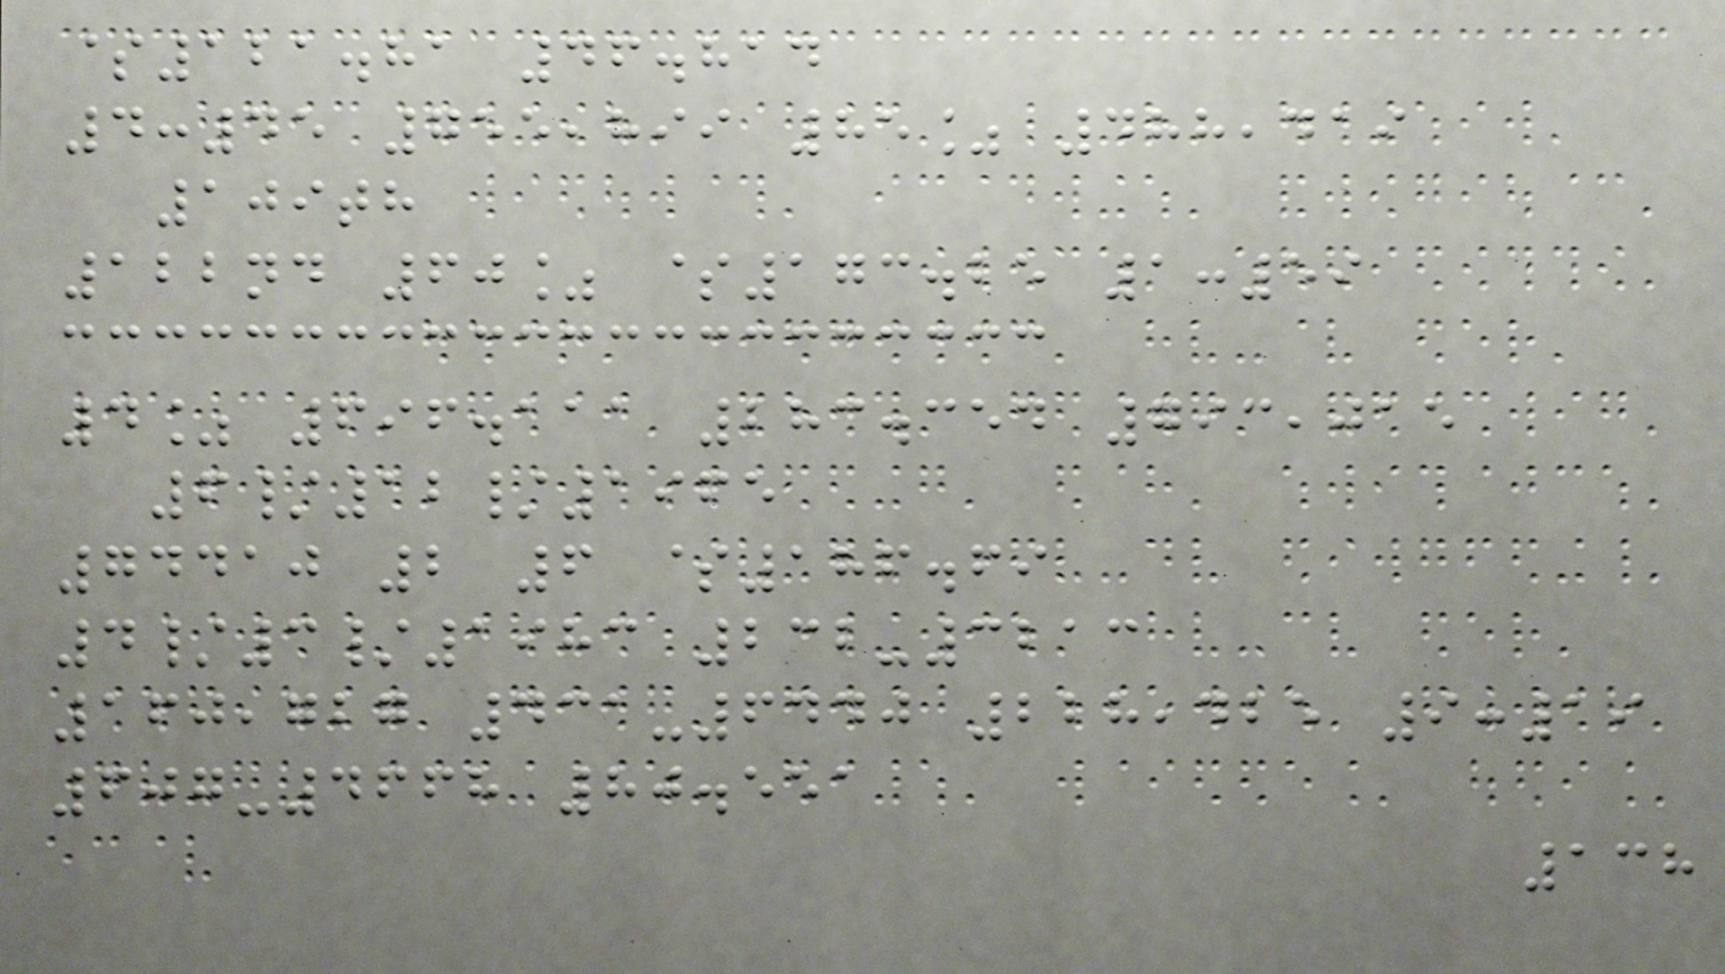$121.81 46.814
4:45 755,899 85% 488,419
109th
122nd 60% $173.25 1:59
4% 696.111 283.354 793,015
6/12/1965
74410 2 6 $186.69
4/3/1983 232-3213
160,727 431-6440 228,425 9:19
607-4668 80.551
138
